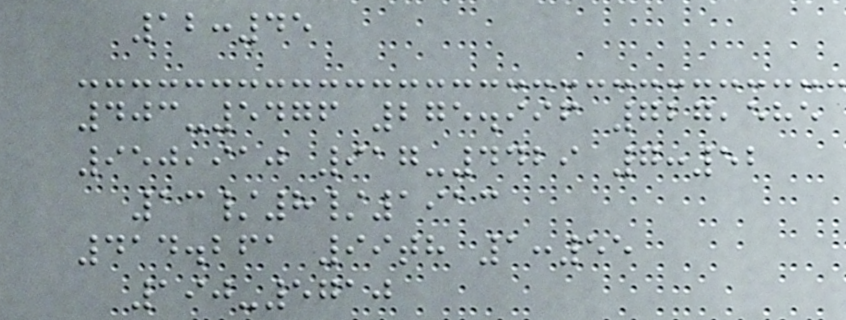12:45
403-5476 275.996 727,585
950,910 917-4429 7:52
13/8/1913
414.261 99th 1:55
190-5710
